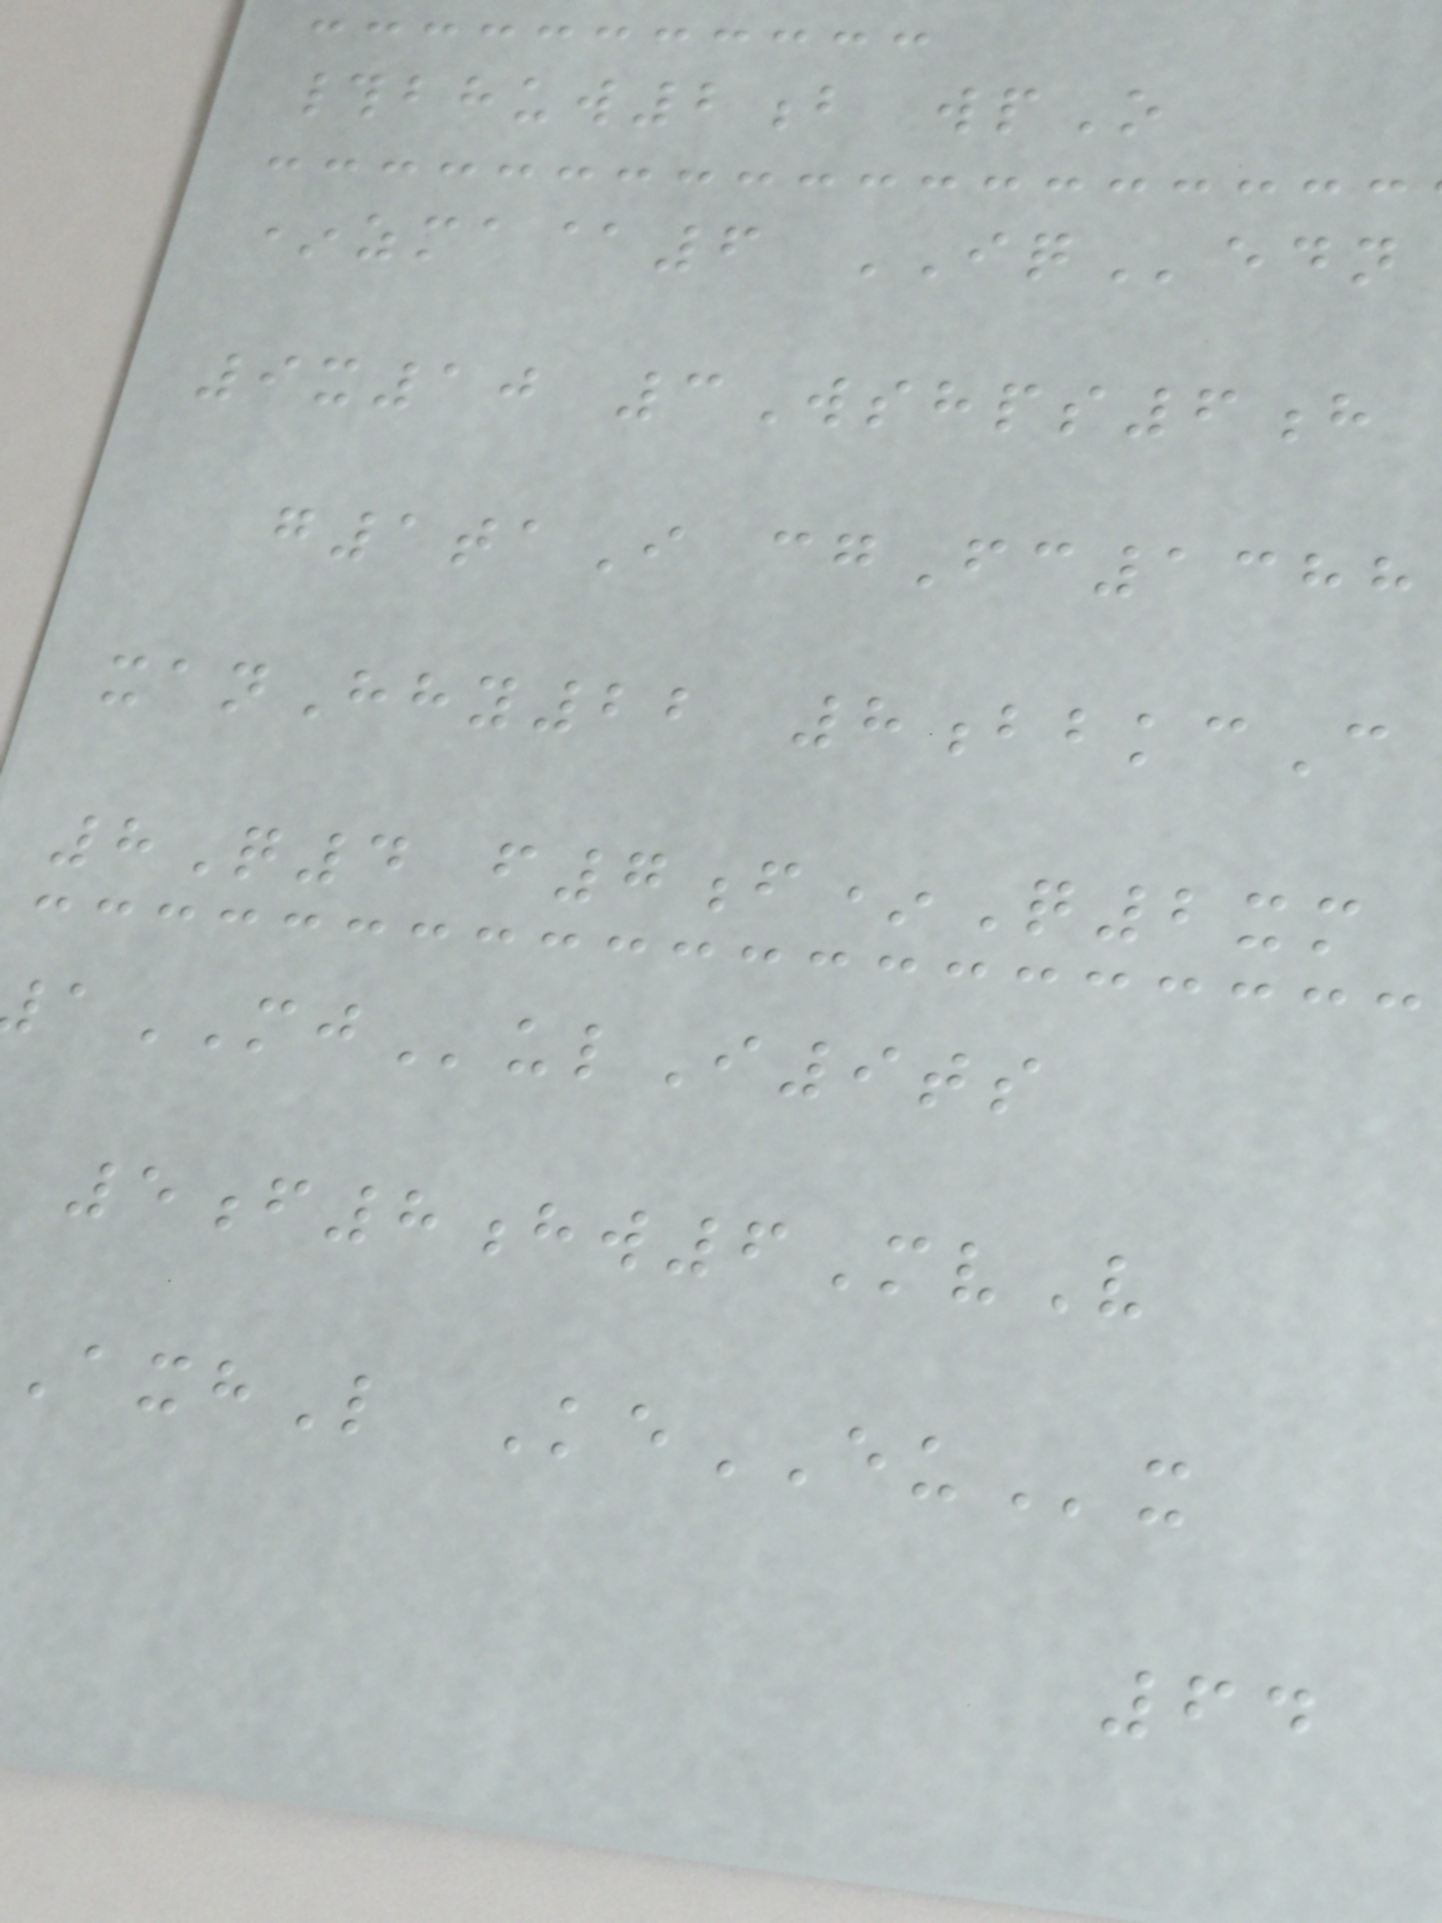#bhuw2b wpO
*zma@6 IQedn
9x10 3Wshps6h
g1taI cgFc1388
xanHhy22 8bbkcC
8Q4 f7f*Q2xm
MJulI9ts
5f8hw6MvV
AxhL KeEUx
64
